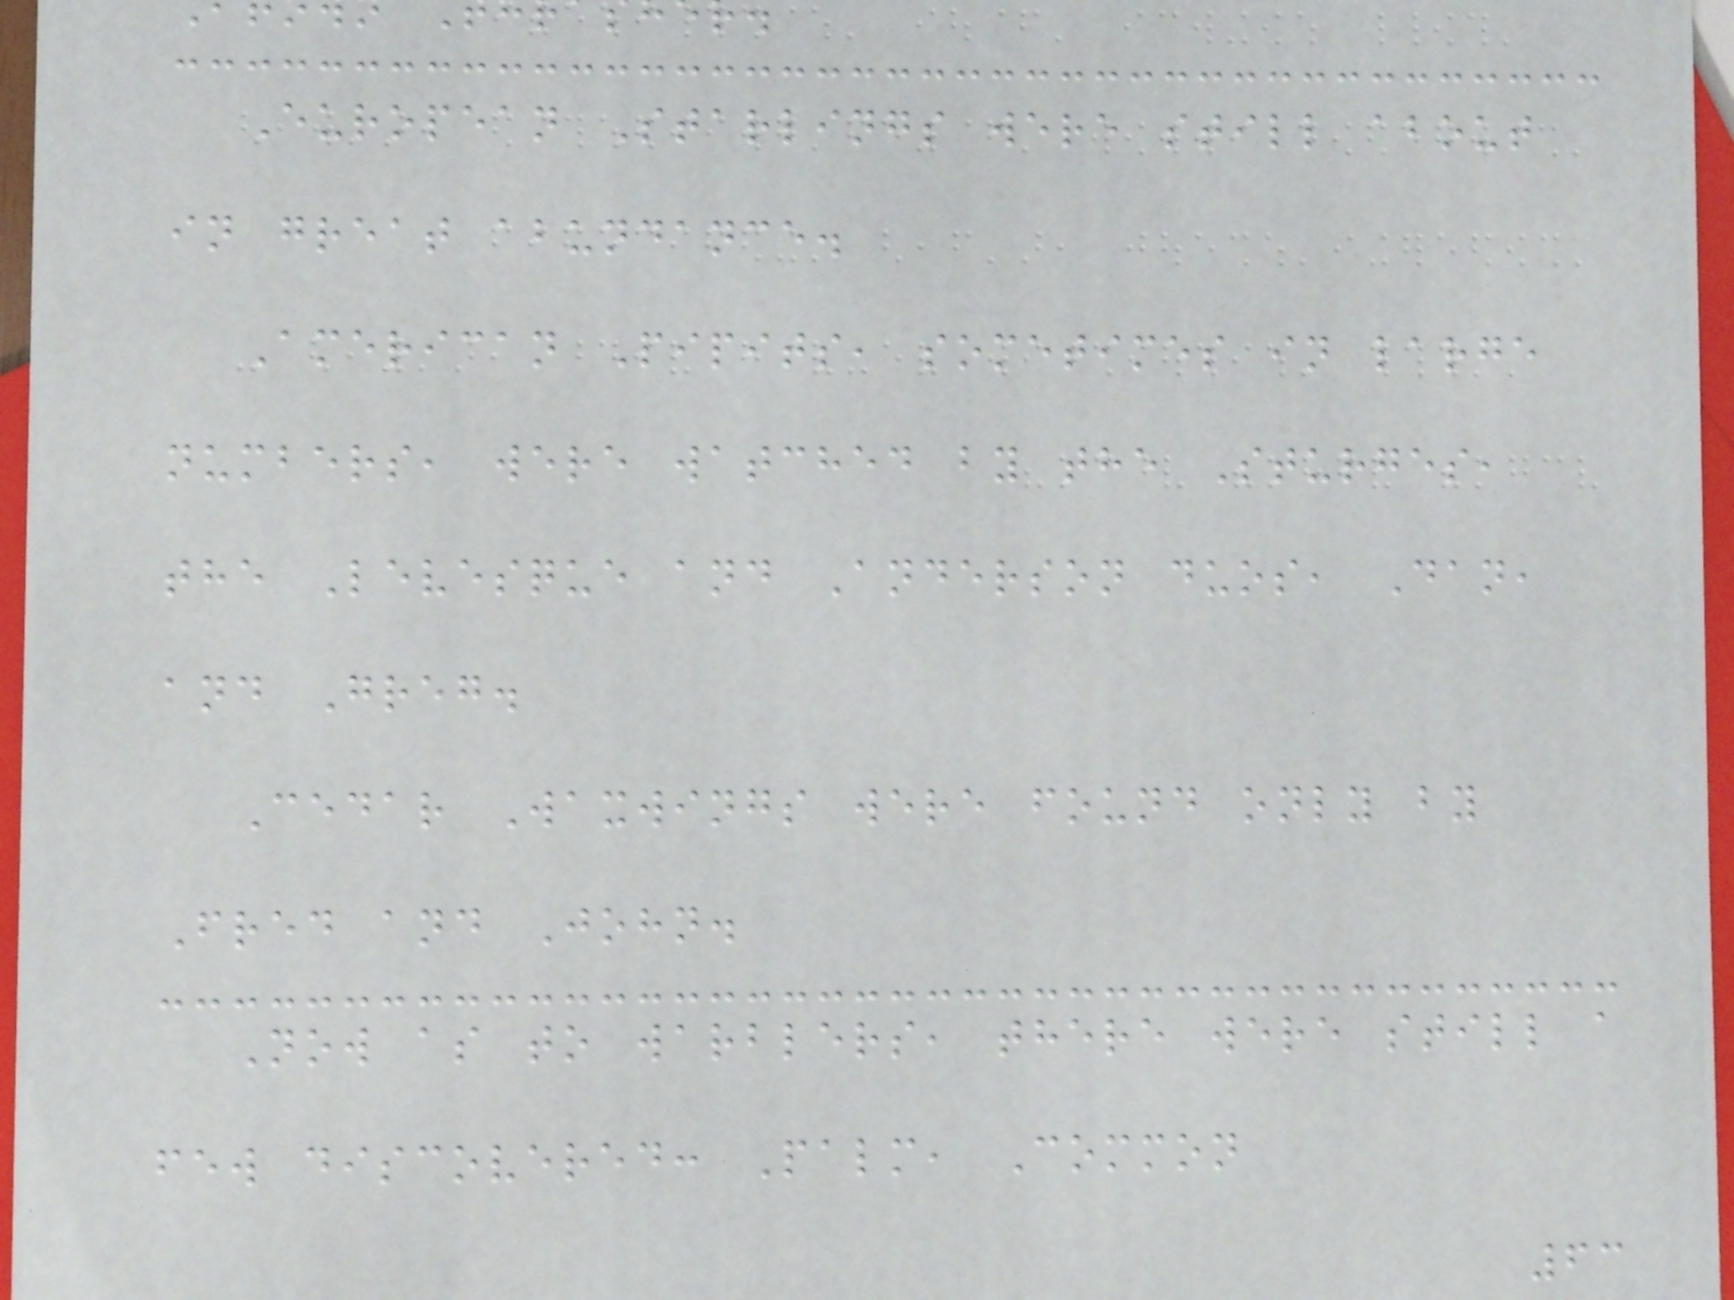European Starlings were still about
in great abundance.
American Pipits, sometimes in large
numbers, were watched by the Sturges,
the Levesque and Anderson duos, Dan,
and Greg.
Cedar Waxwings were found only by
Fred and John.
Now as to warblers, there were still a
few discovered: Palm, Common
63
